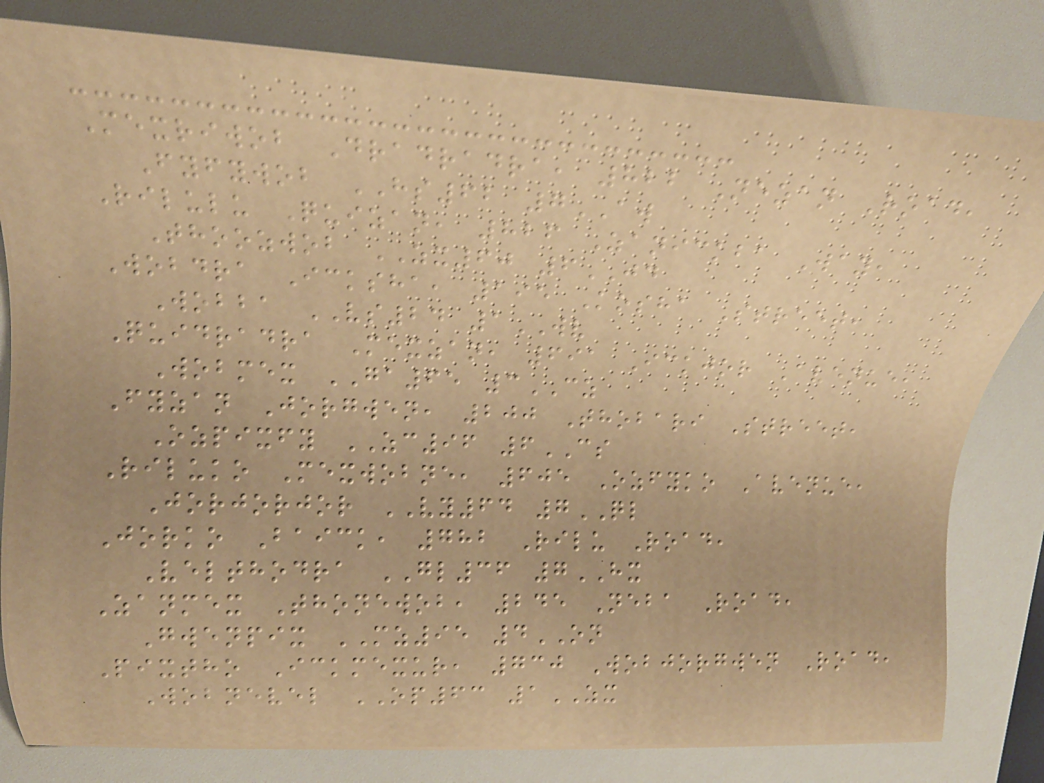Mexriwob Dradradra, 822 Nezan Road,
Fyfywob HS62 7AW
Rilulu Quizan, 826 Zanickba Way,
Thoozwob ZX60 6JD
Wobdra Icksha, 195 Kosha Street,
Wobba VS24 1WV
Quidradra Mexzan, 691 Ickjor Avenue,
Wobmex GA65 3CZ
Fyzan Jorgwen, 200 Thobari Street,
Ozpixfy ZC96 6CS
Riluko Mexwobne, 605 Ozfyko Avenue,
Jorjorjor VY64 7QL
Jorko Baick, 782 Rilu Road,
Velthodra GL36 7HX
Zanmex Thonewob, 245 Neba Road,
Gwenpix MZ95 4ON
Pixtho Ickmexur, 730 Wobjorgwen Road,
Wobnevel OP63 1ZX
